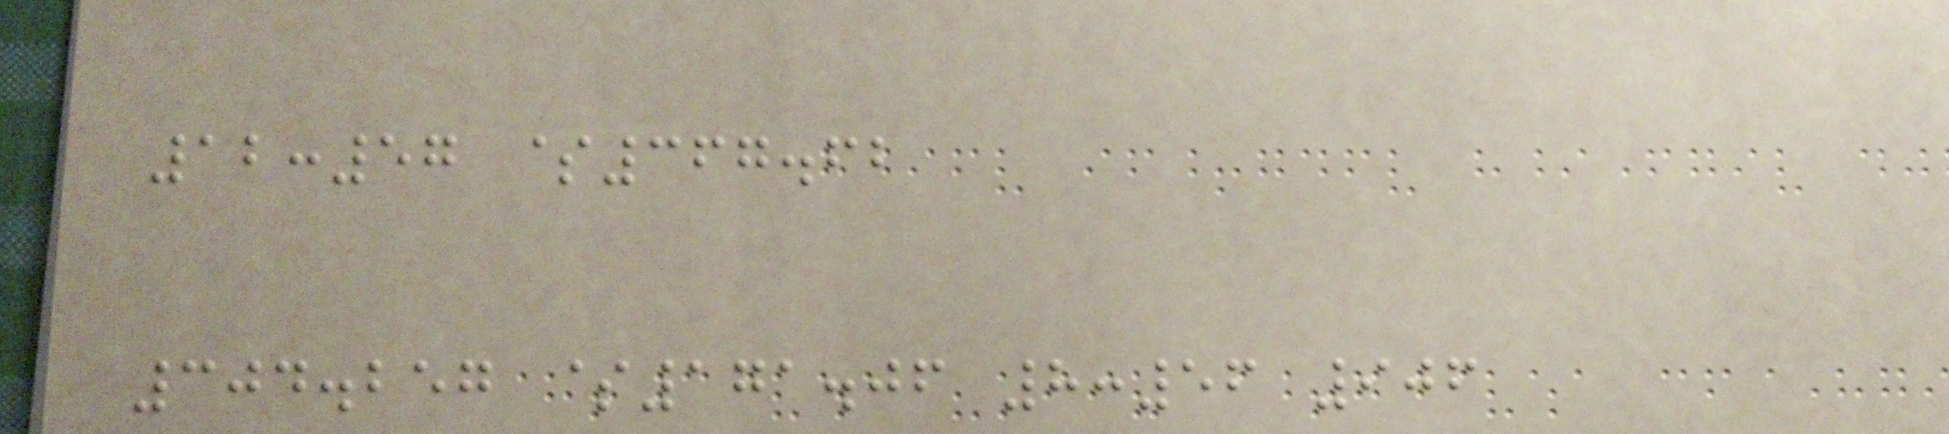12:57 $367.62
304.257 $171.06 8:56 906
